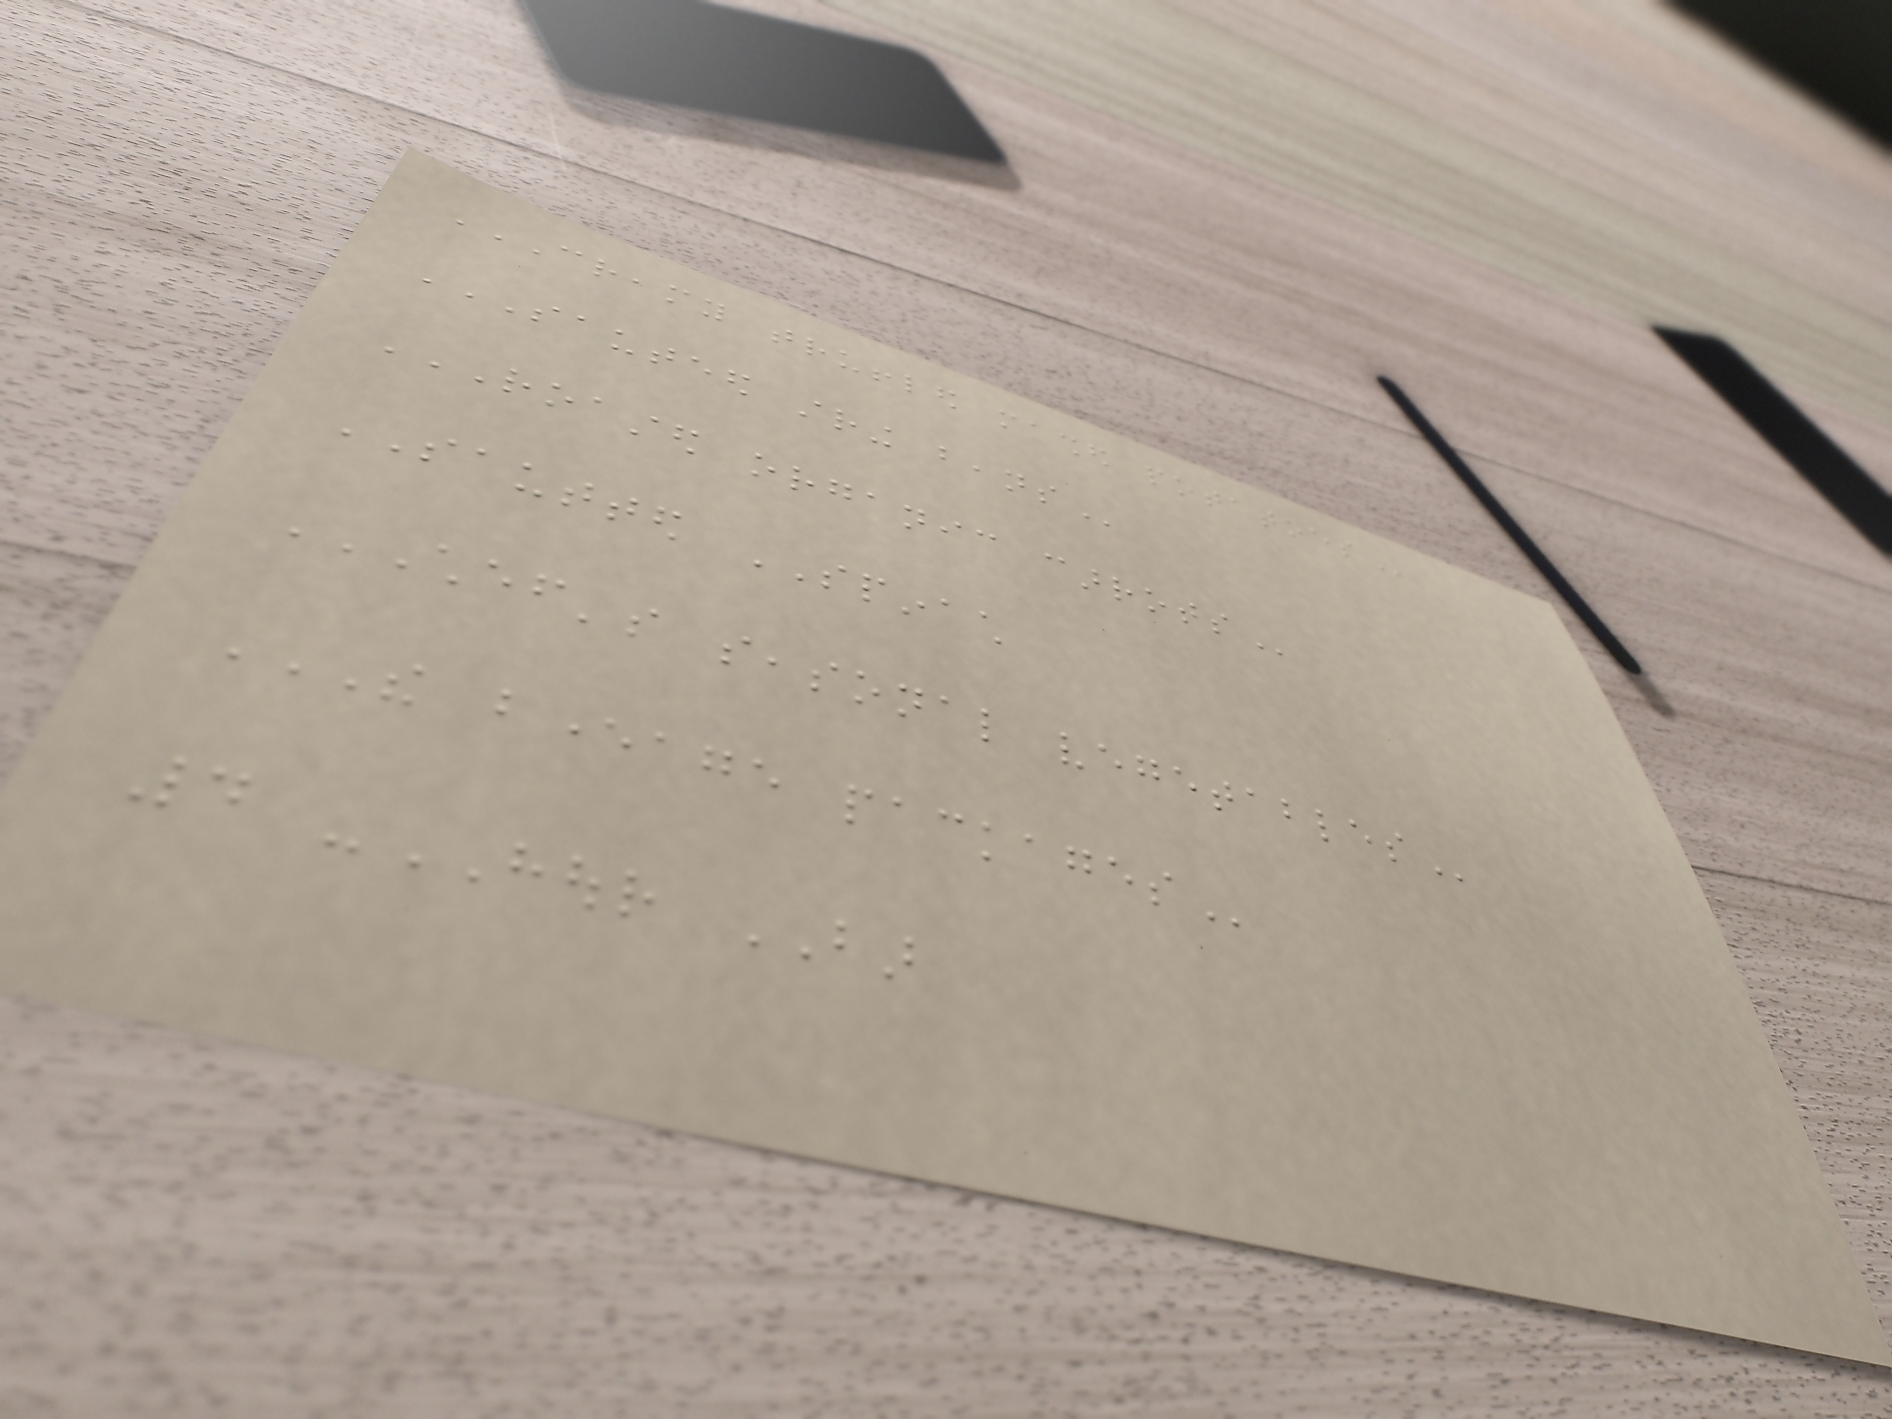CREAMY TRUFFLED MASHED POTATOES
SAUTEED STRING BEANS
ROASTED ORGANIC CARROTS
SAUTTED SPINACH
CHEF'S SEASONAL VEGETABLES
THE BEVERAGE PACKAGES
4 -HOUR BAR
